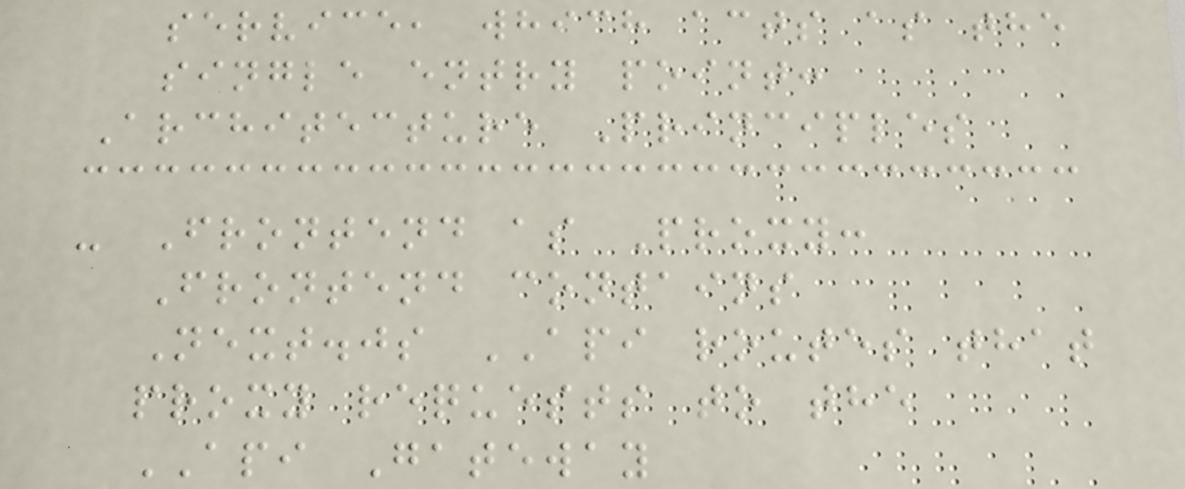service, which acts as the
single entry point:
Architecture Principles
- Frontend as Proxy:
Frontend contains
Next.js API routes that
proxy requests to the
API Gateway
